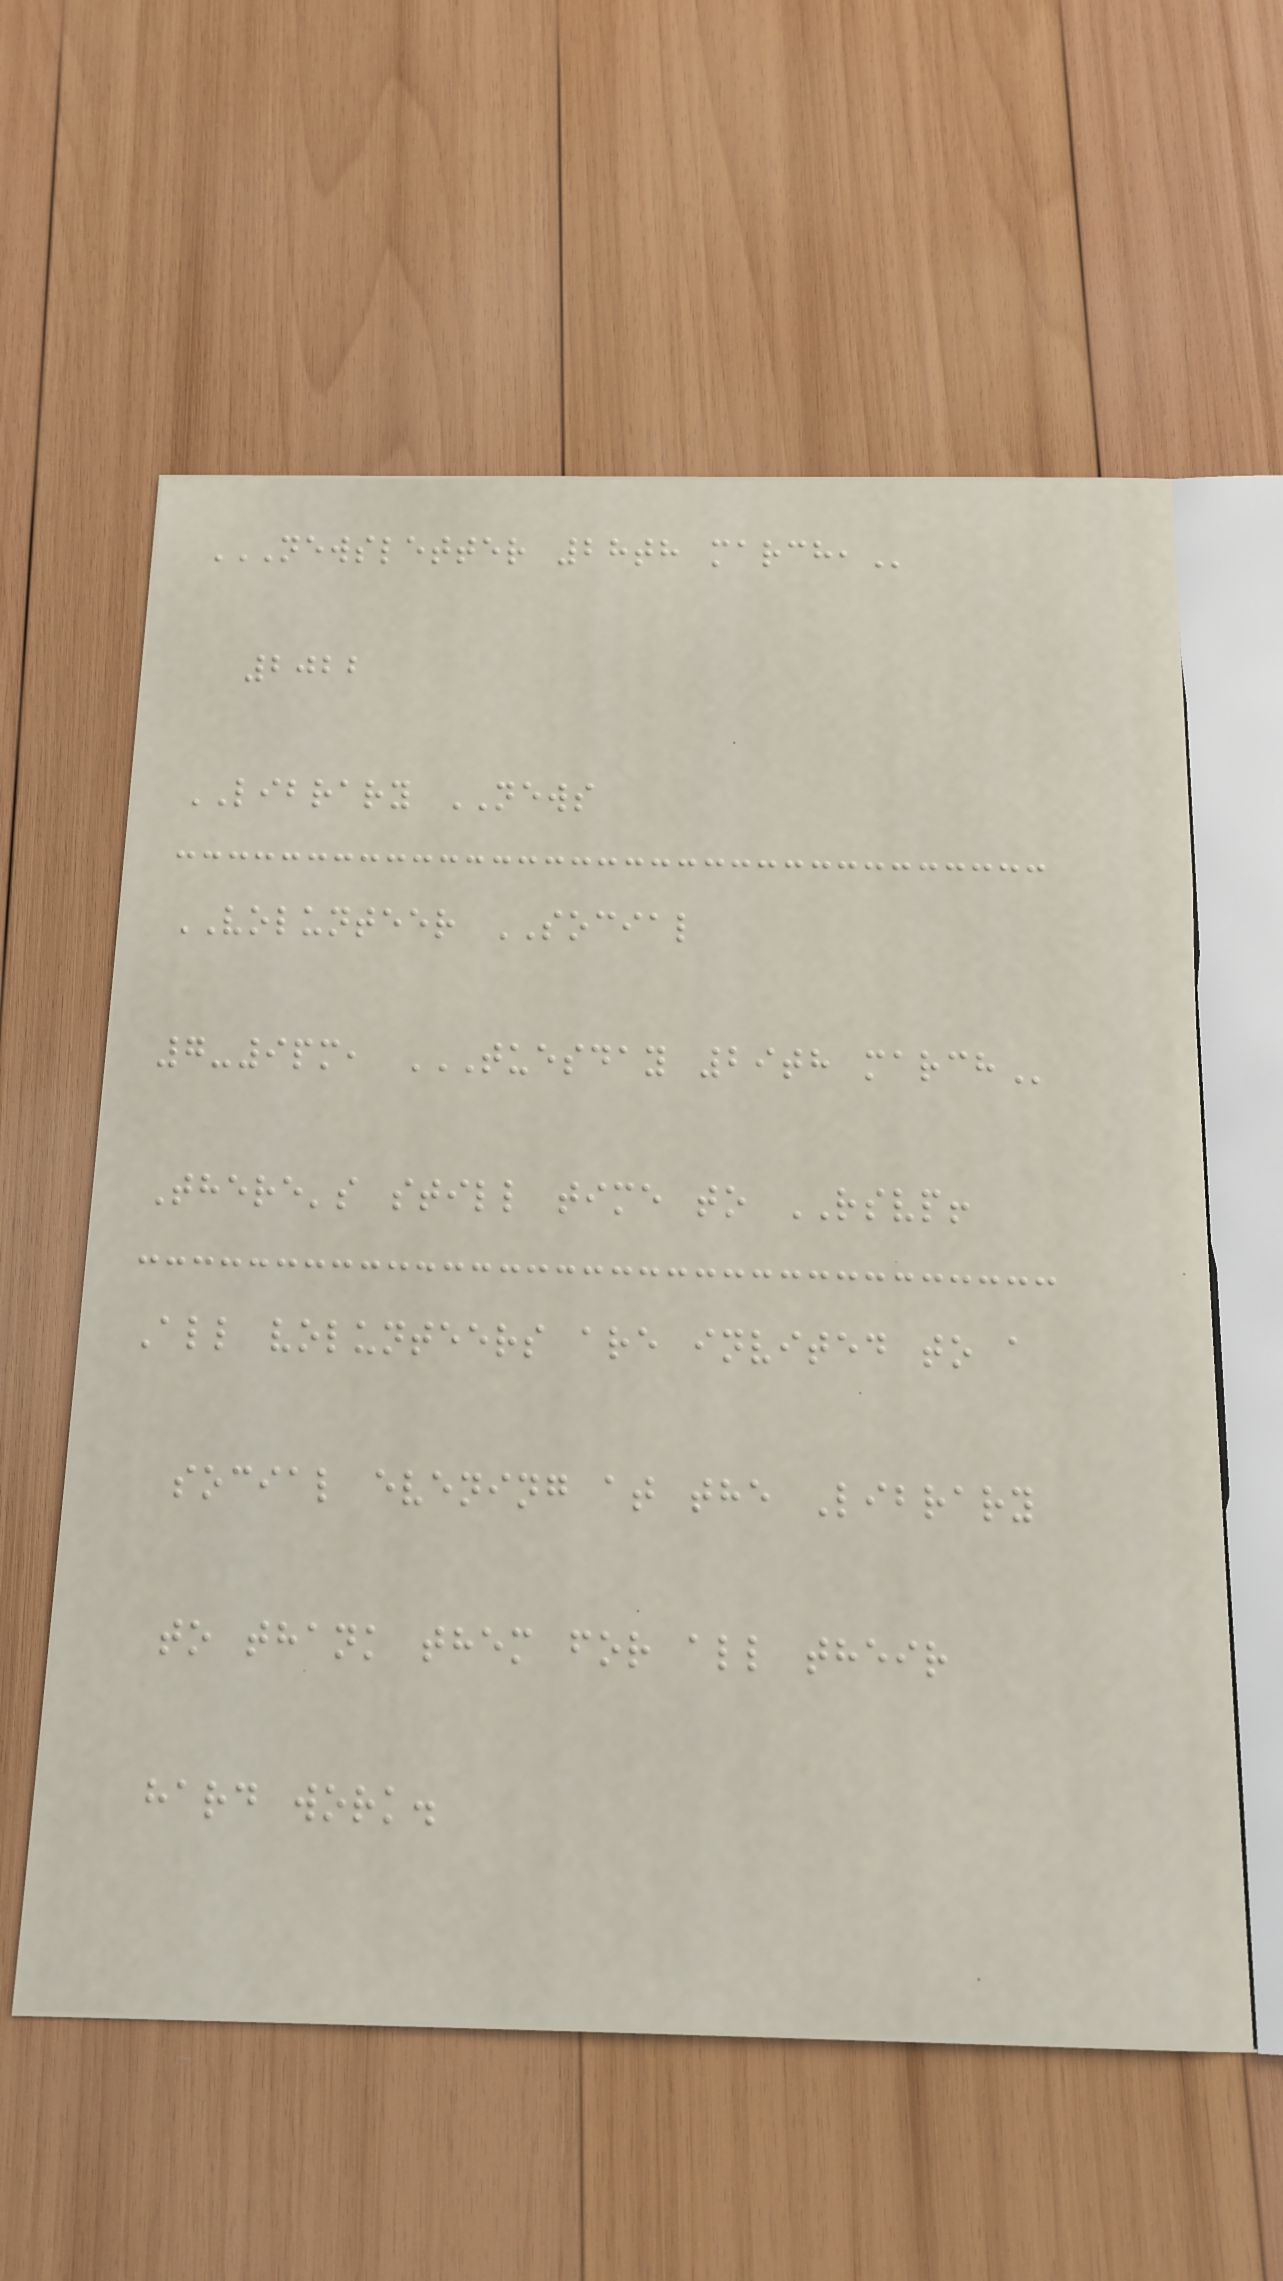NEWSLETTER 28TH MARCH,
2022
LIBRARY NEWS
VOLUNTEER SOCIAL
7-9pm, TUESDAY 29TH MARCH
There's still time to RSVP!
All volunteers are invited to a
social evening at the Library
to thank them for all their
hard work.
